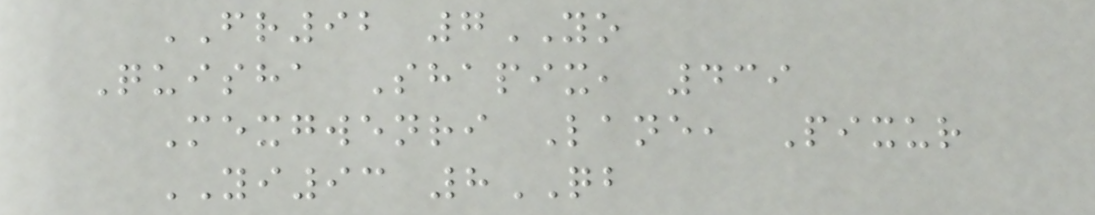FR92 7YO
Quisha Shapix, 439
Mexgwenri Lane, Pixur
YI93 8QB
